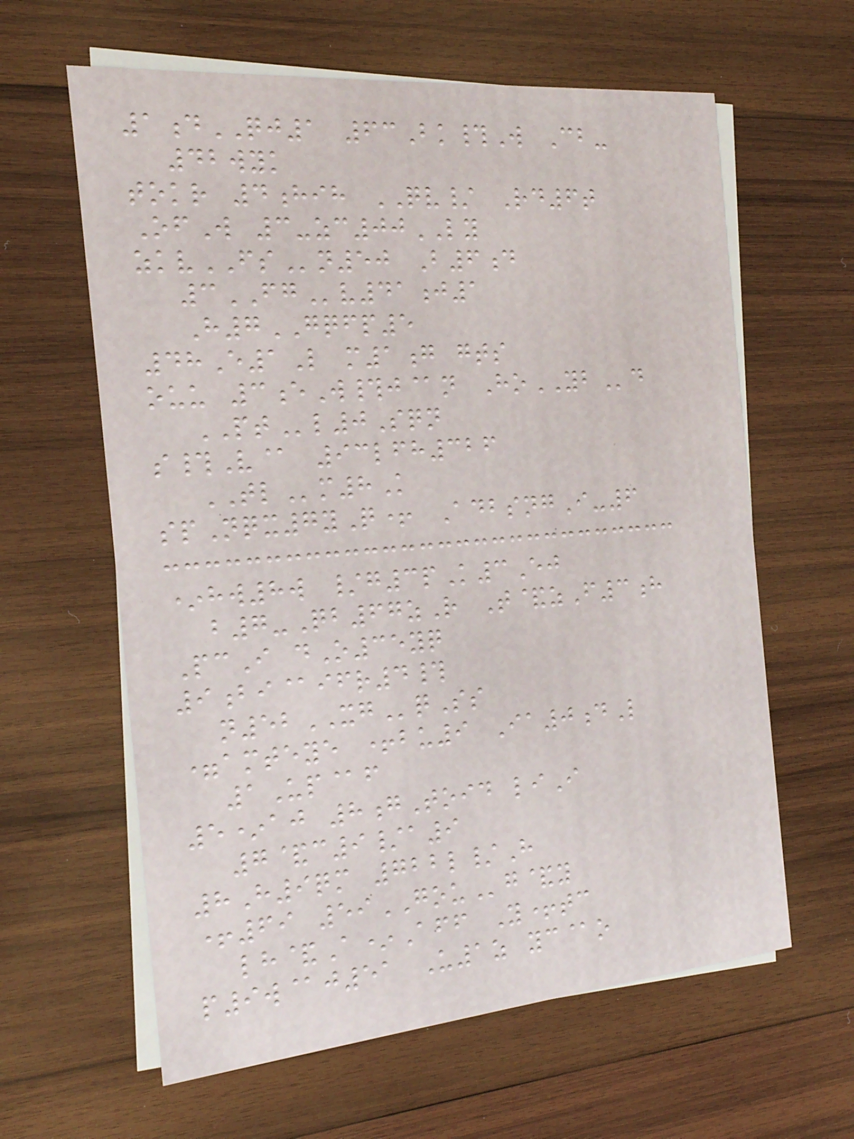1dQJ1 63Bk#W Cb-
42wyk
tokr 4hih QV/ Rd6t
OfW 3-zc00LY
zkvFSn50 B6d
3FGv41j1
H7GQFP5
48E1L m1g gts
ouu 3eW#j@n HoYBd
PTl0Sqn
s#V@ 93lfh326
TLm8K
spNqx7yQ+ AdbsngI-6
*hw8w /g3pK3Ej
b7-Qb67zR T&zF3h
PcI dO35yq
9bi@ifr4#
n52XGqSs
=amteye +bu9 Ia0dL
1Up@f
5*aj 8gToid liI
7&c9/a9
8H9qm 722l/H
+69 59GOUg&y
lh&A*Aff Y+tc
p9w@j51 U1z yc@o
